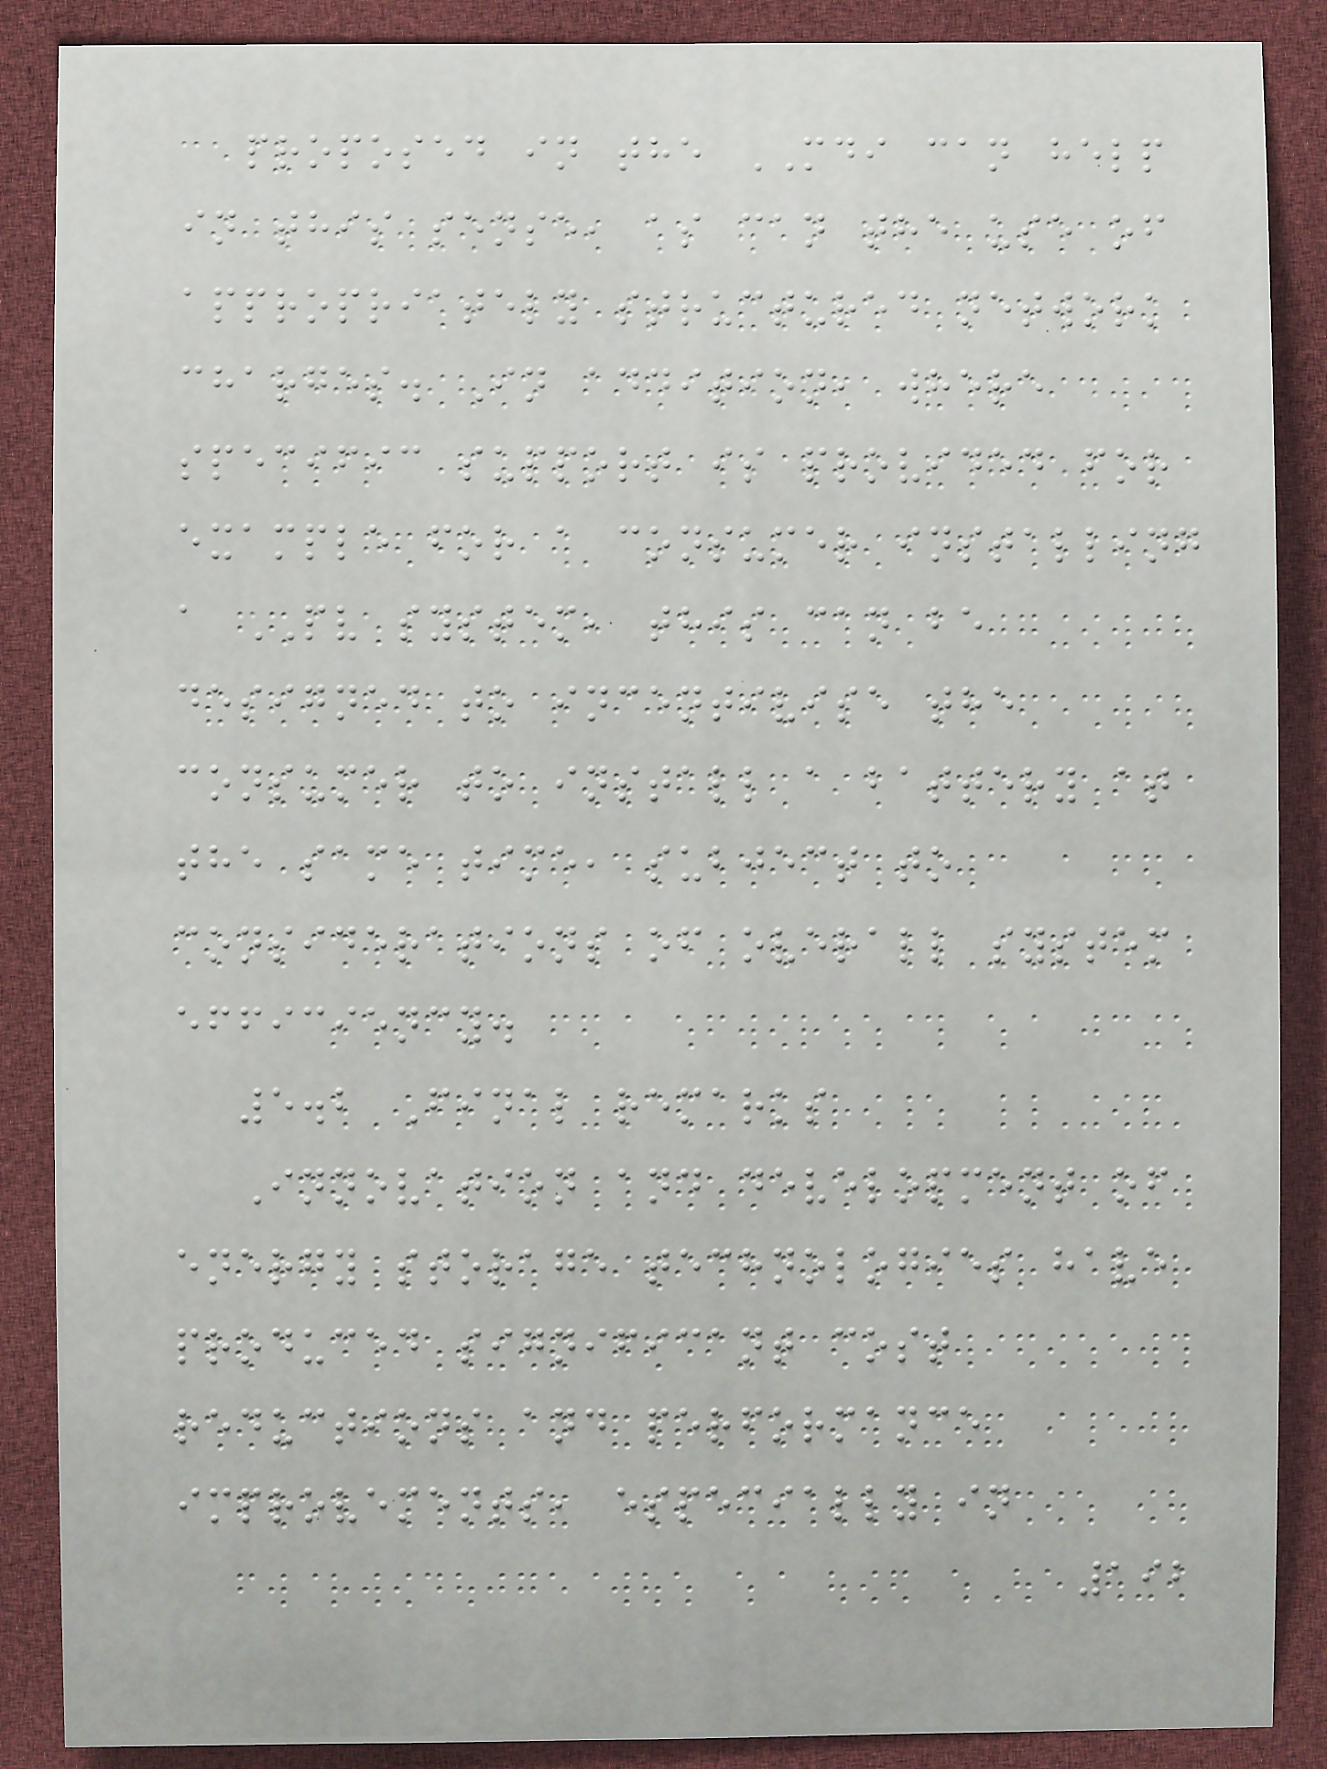proposed in the MDI can help
in this sense, as can the use of
appropriately structured network
charges. In addition, where
specific support is provided for
example for a consumer installing
a PV system, this can be
designed to incentivise the
consumer to install a battery at
the same time, subject to
considerations of overall system
efficiency.
5.2 Final remarks
Innovation and development of
energy storage technologies have
produced significant cost
reductions and performance
improvements, especially in
192
